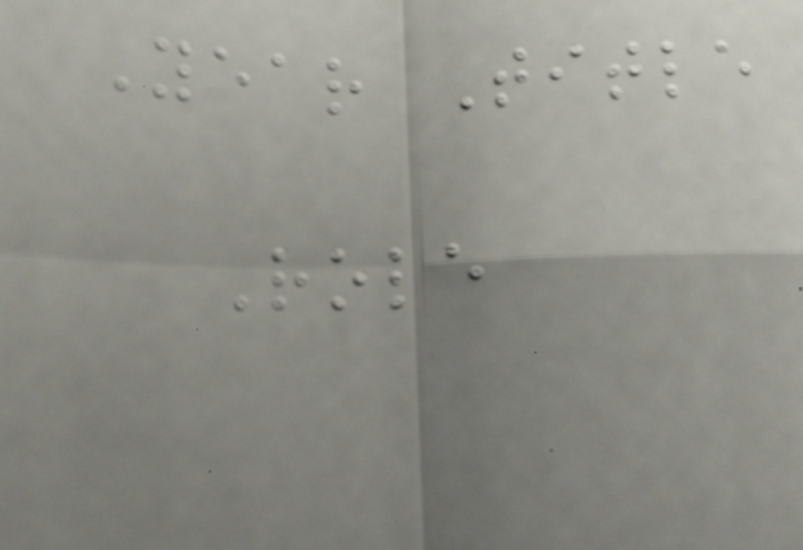Year Title
Role
